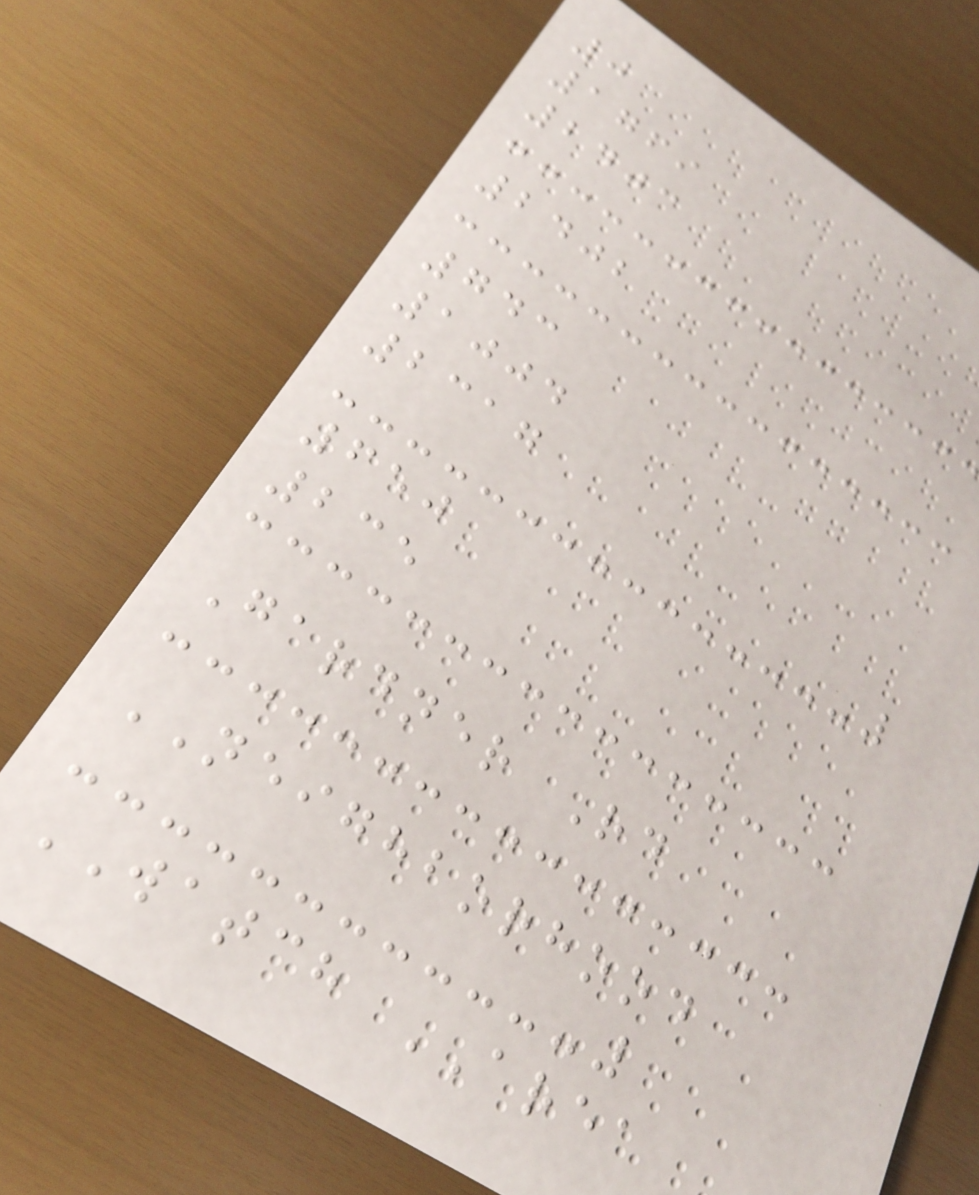0
1769
2403
2402
743
1004
2317
650
235
Gardner Rd
NEIGHBORHOOD
WATCH AREA
